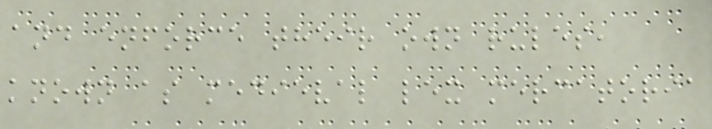and enforce their own rules,
known as medieval lex mercatoria
